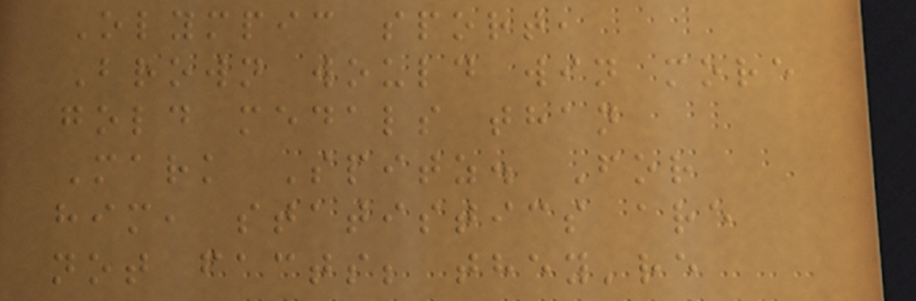Olympic sport,
Brown would win more
gold medals than
Mark Spitz. For
him, statistics are
not facts; they're
